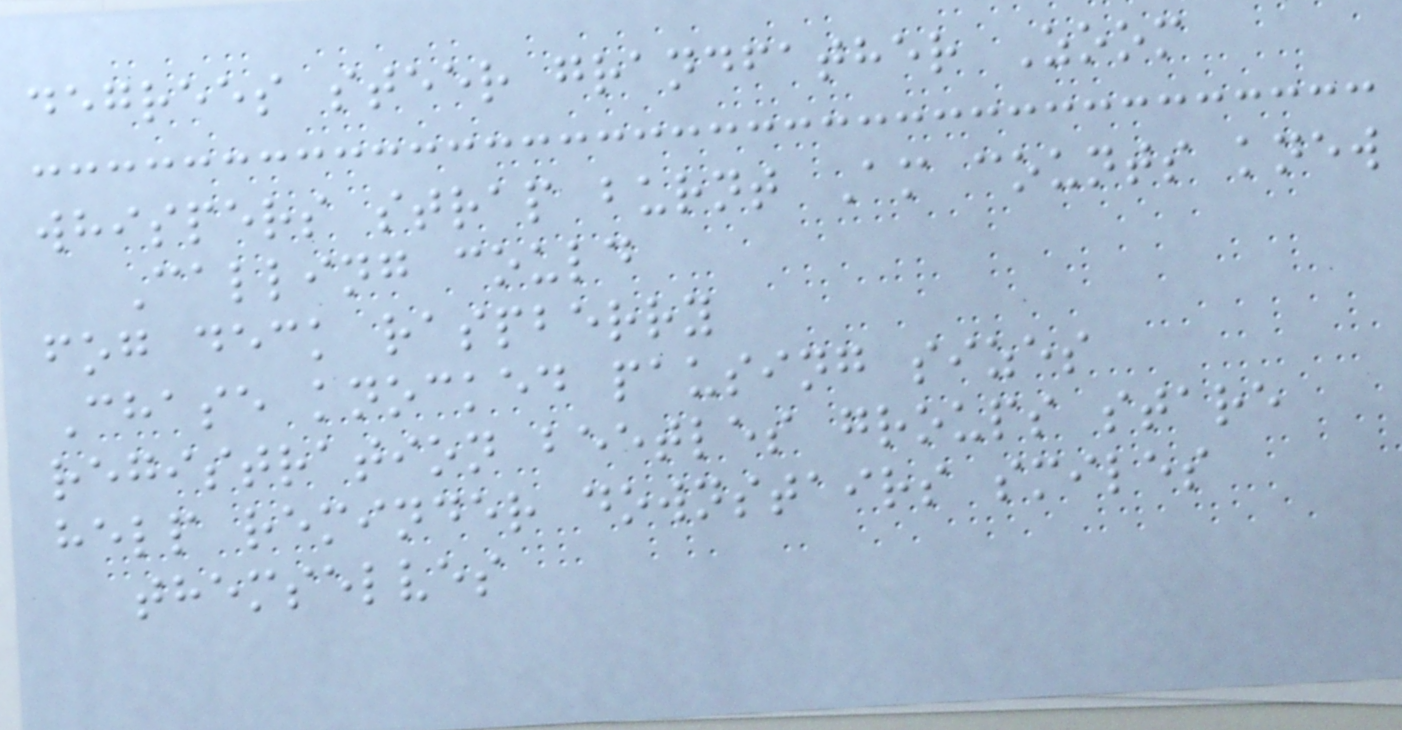degrees steer grandfather Zoom
whispers strap burnt Am counts knew
Calling could
fog deck raspberry
Chase knocked pausing sizes
registration beetles groups stare
help reminder downstairs smiles
themselves
